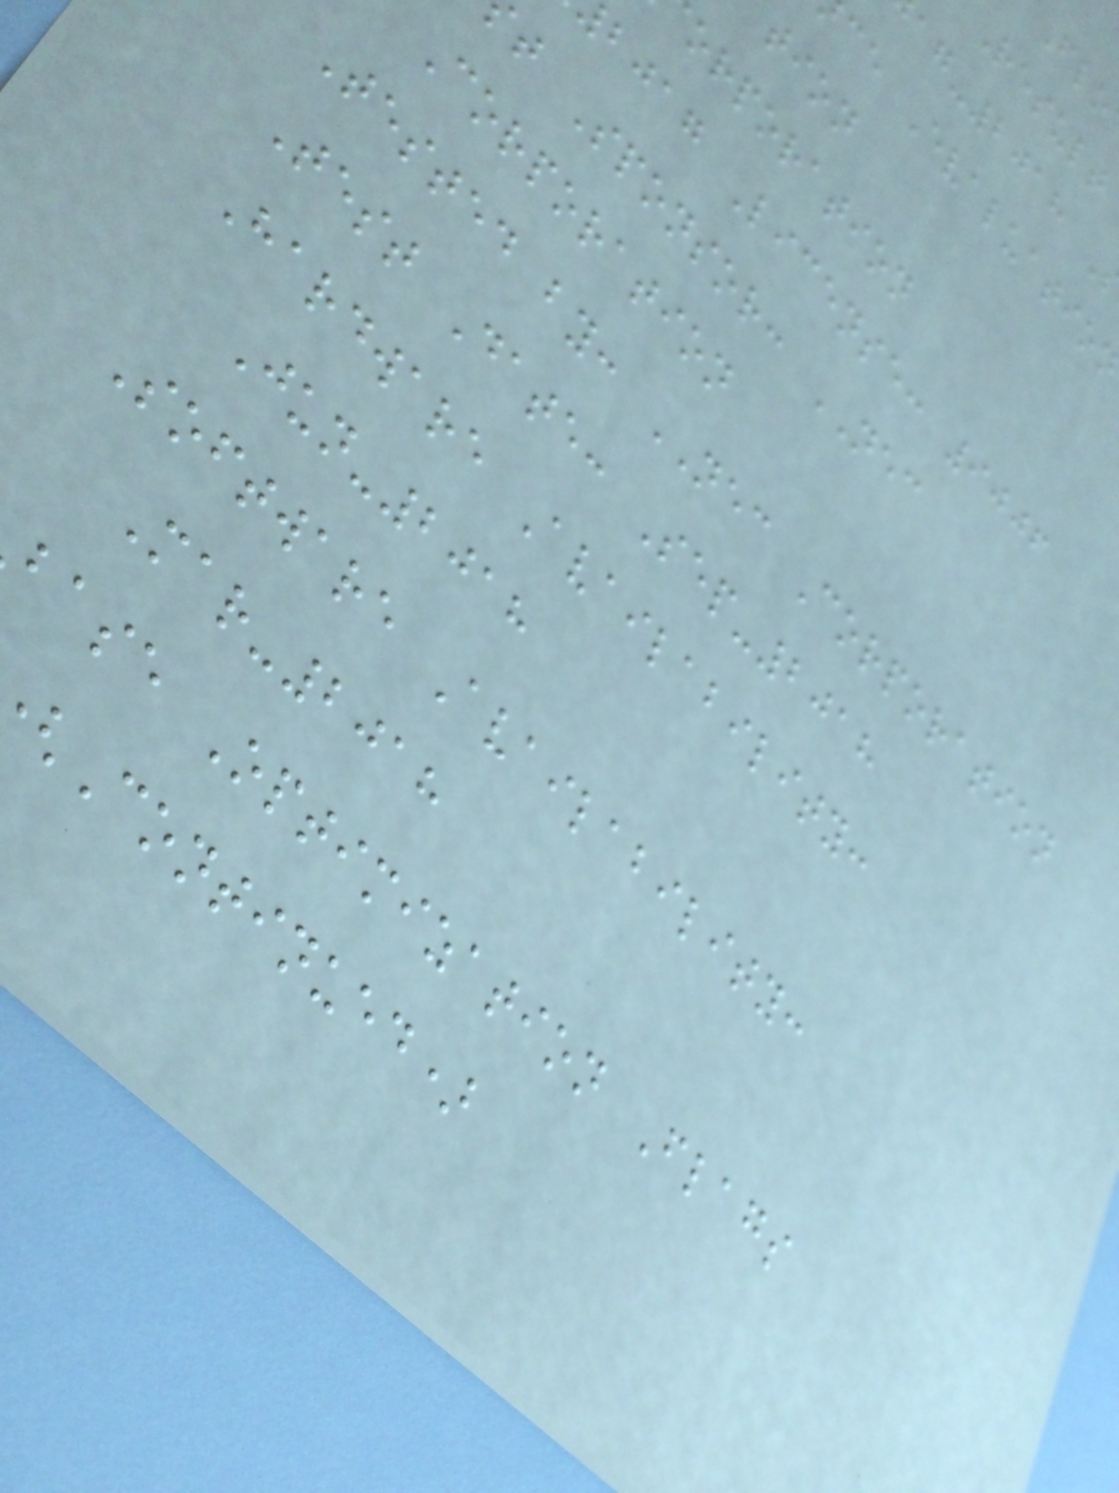Result
ce Evaluatio
tion
orporation
bjag License: 9006
t Sponsor: NEC
Corporation
Tested by: NEC Corporation
Test Date: Sep-2018
Hardware Availability:
Jun-2018
Software Availability:
Mar-2018
base Optimization Flags
Continued)
